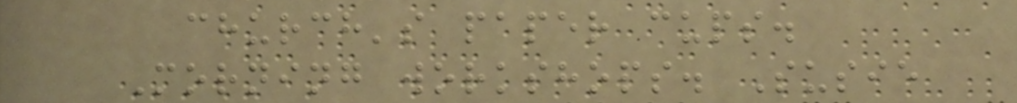church's paper cups.
Morning workshops. Susie
